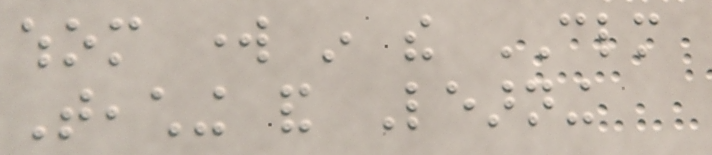whom work in the CLM
Teaching and Learning
